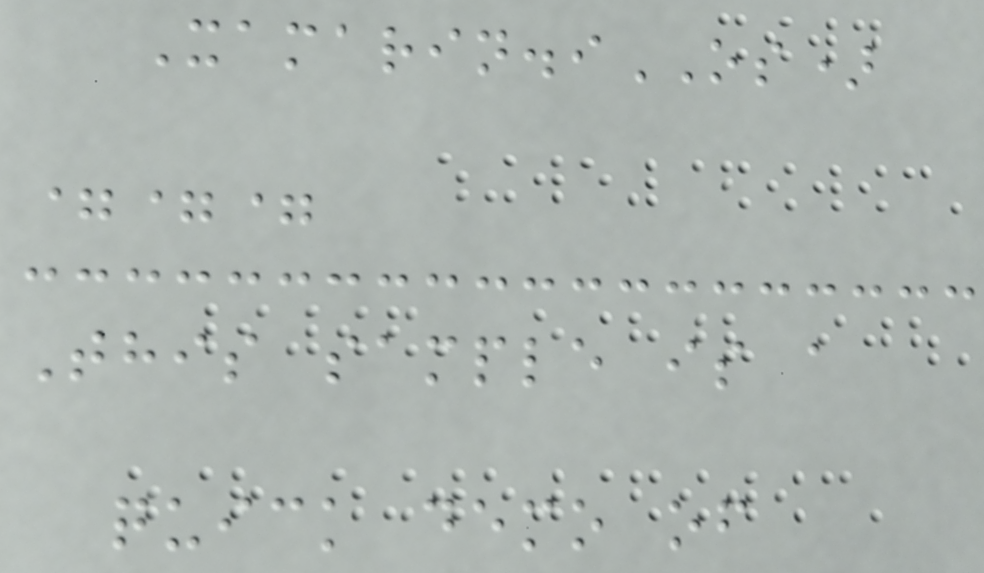Xamarin.iOS)
===
This sample is a
quick demo of
